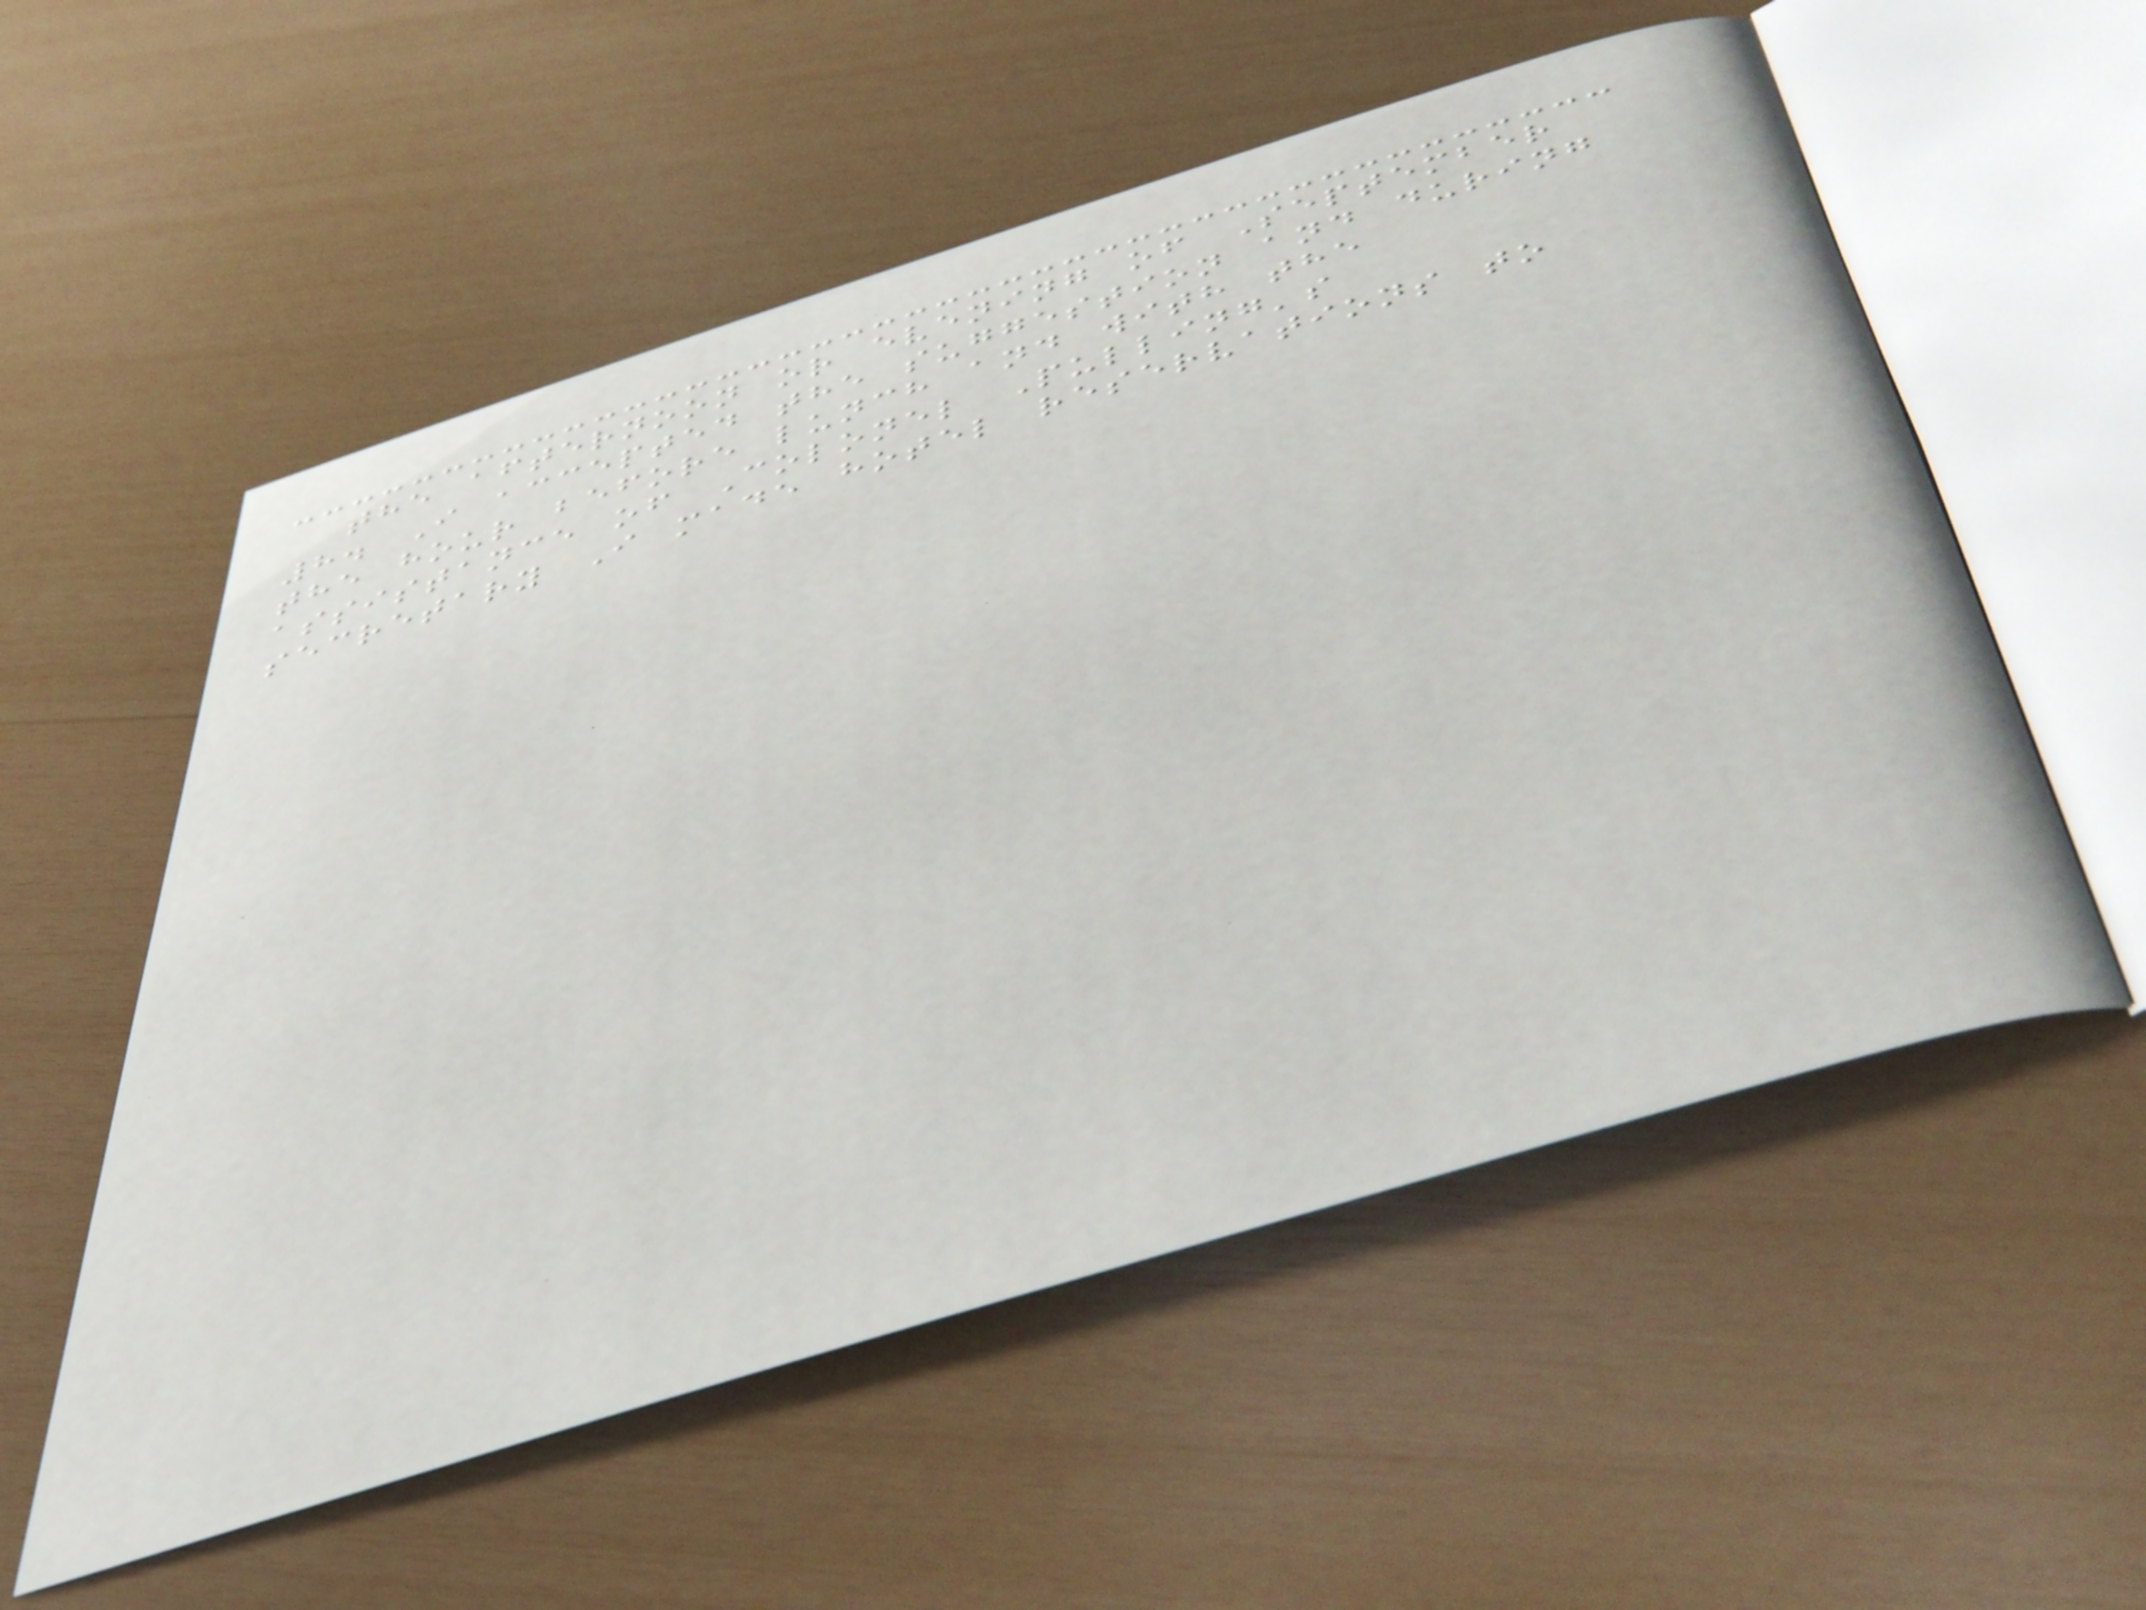the afternoon or evening of September
8. I accepted the suggestion and during
the hour before lunch and with the
assistance of Colonel Pulling's
secretary I made hotel reservations to
